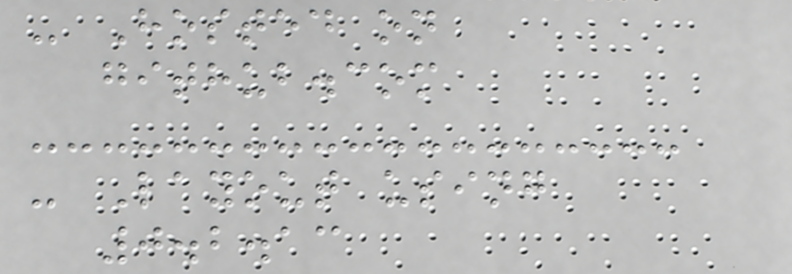- Hosted on
github.com
- Layout using
0.2.13
